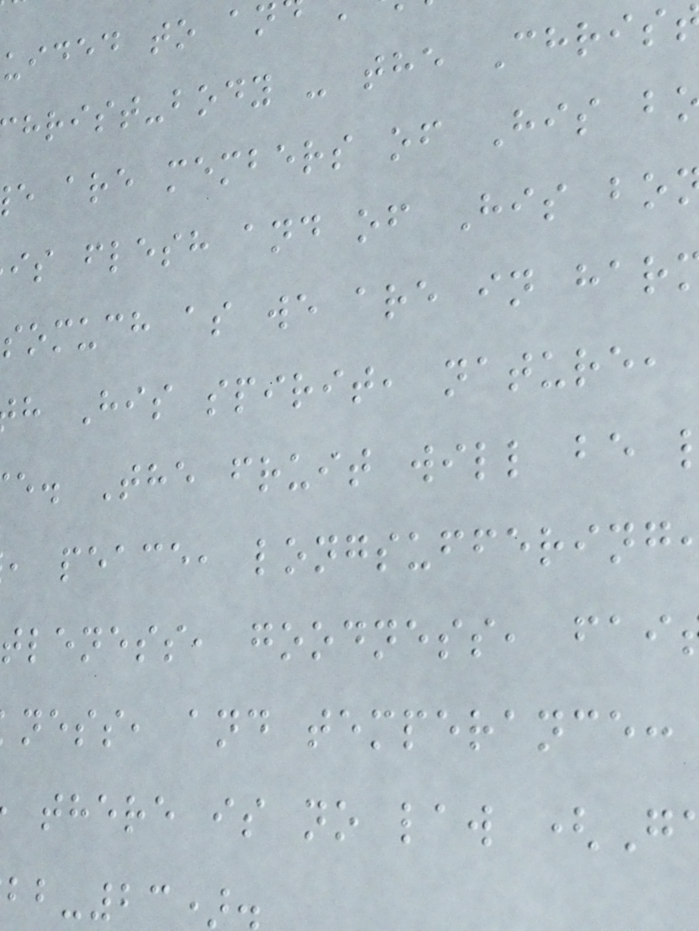uided to an
hrist-body - the Chris
e are members of His b
is flesh and of His bo
somuch as we are in har
h His spirit, nature,
e. The fruit will be
, peace, longsuffering
tleness, goodness, fai
ness, and temperance:
there is no law (G
-23).
